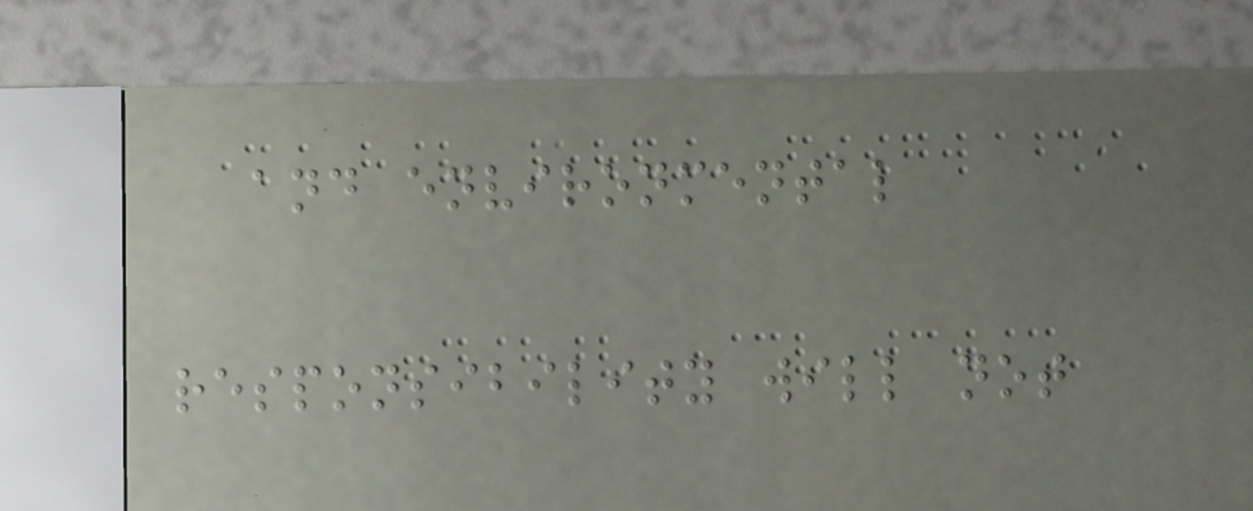and environmental
responsibility will not
